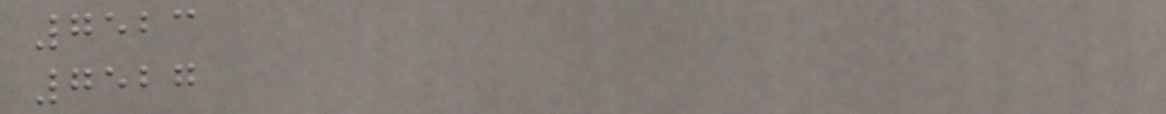7523
7527
